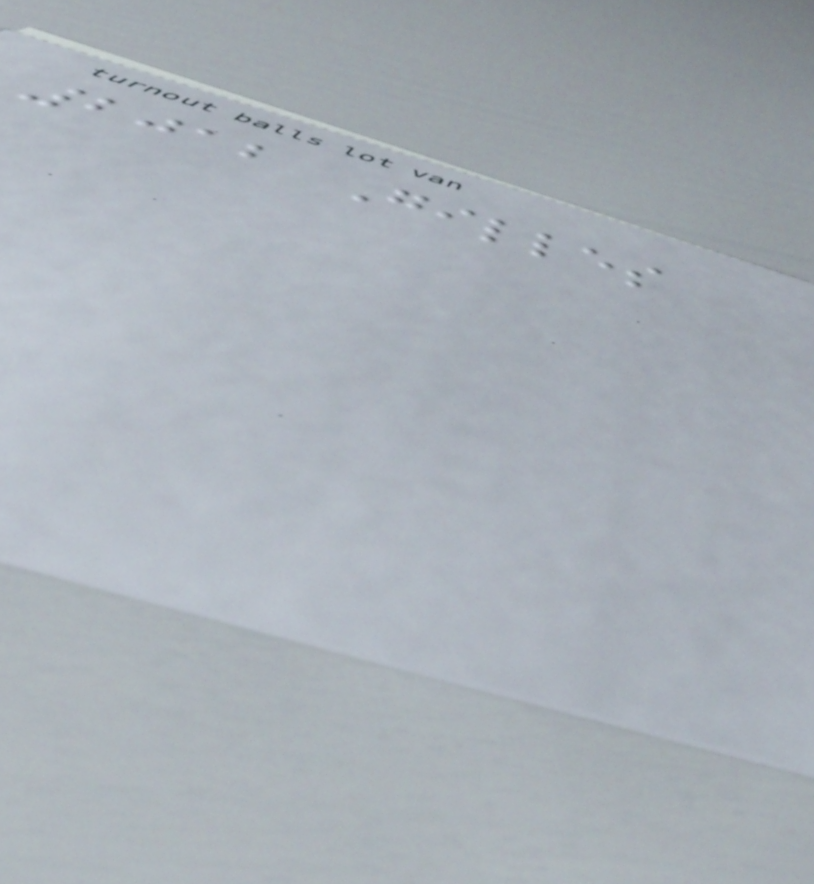2012 Gilles
